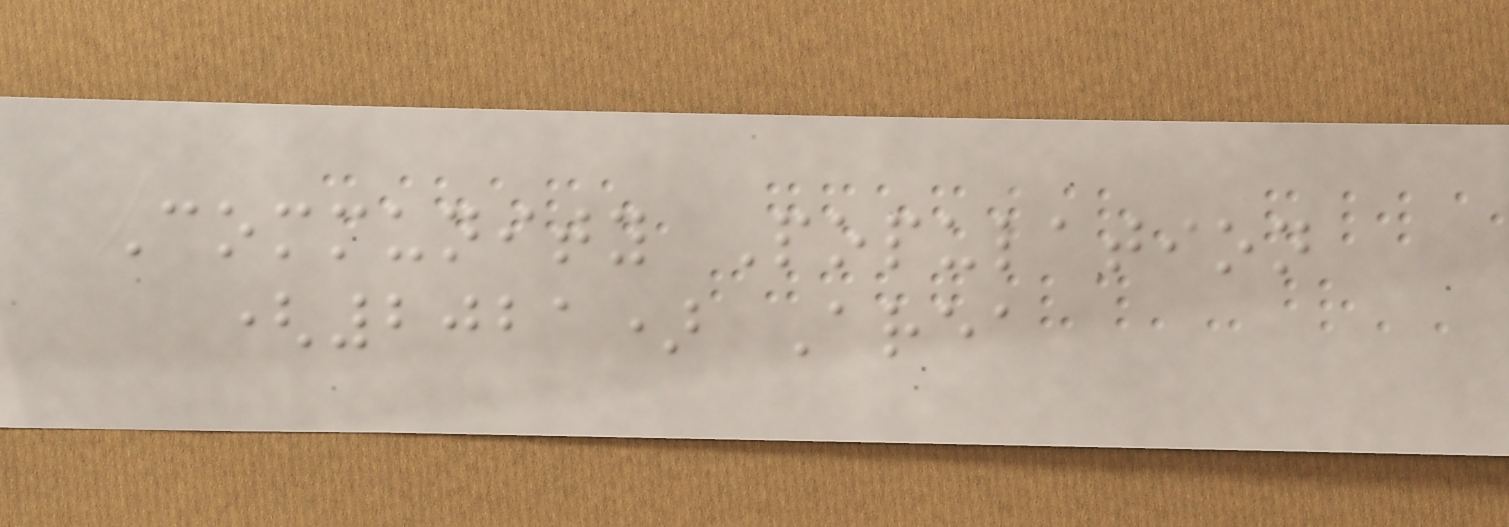Community Population
(2021) Area
